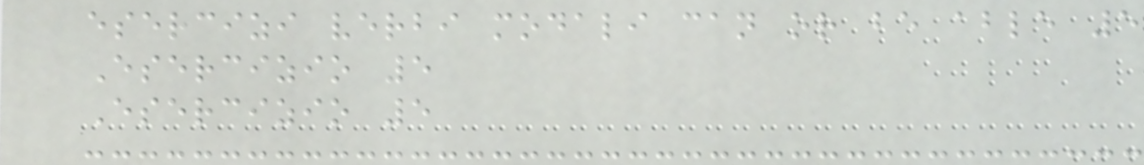esercizi verbi modali can or be able 5
Esercizio 5
Esercizio 5
